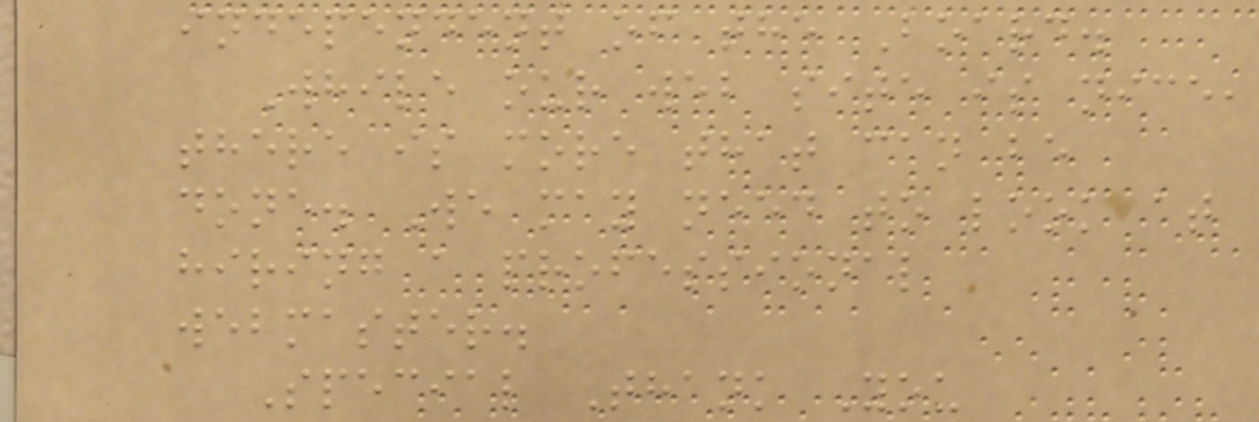independent of the Board.
While our web site is nice,
there is more that can be
done. We may need to look at
hiring a professional
webmaster.
Special Thank You
